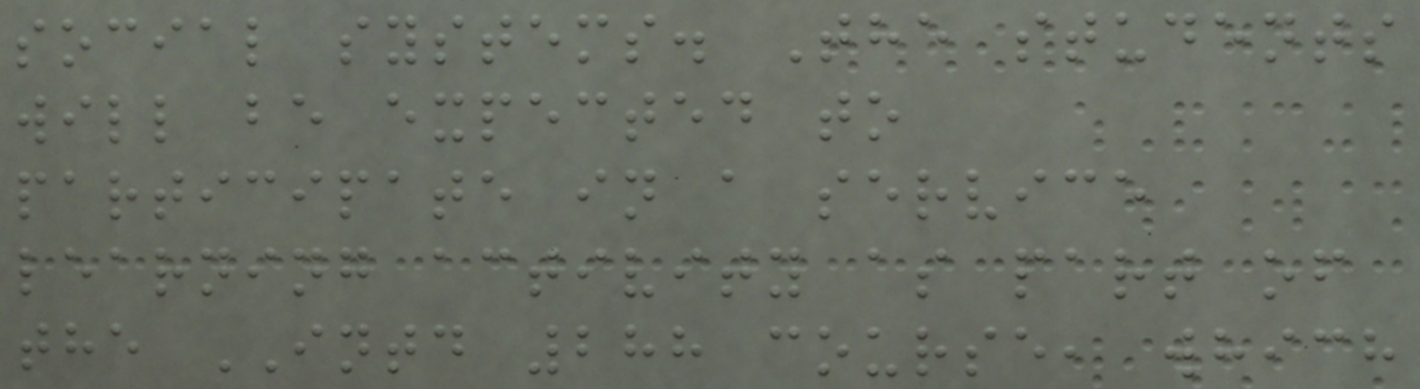social systems. The students
will be expected to
participate in a service
learning activity as part of
the INTD 288 course, which
